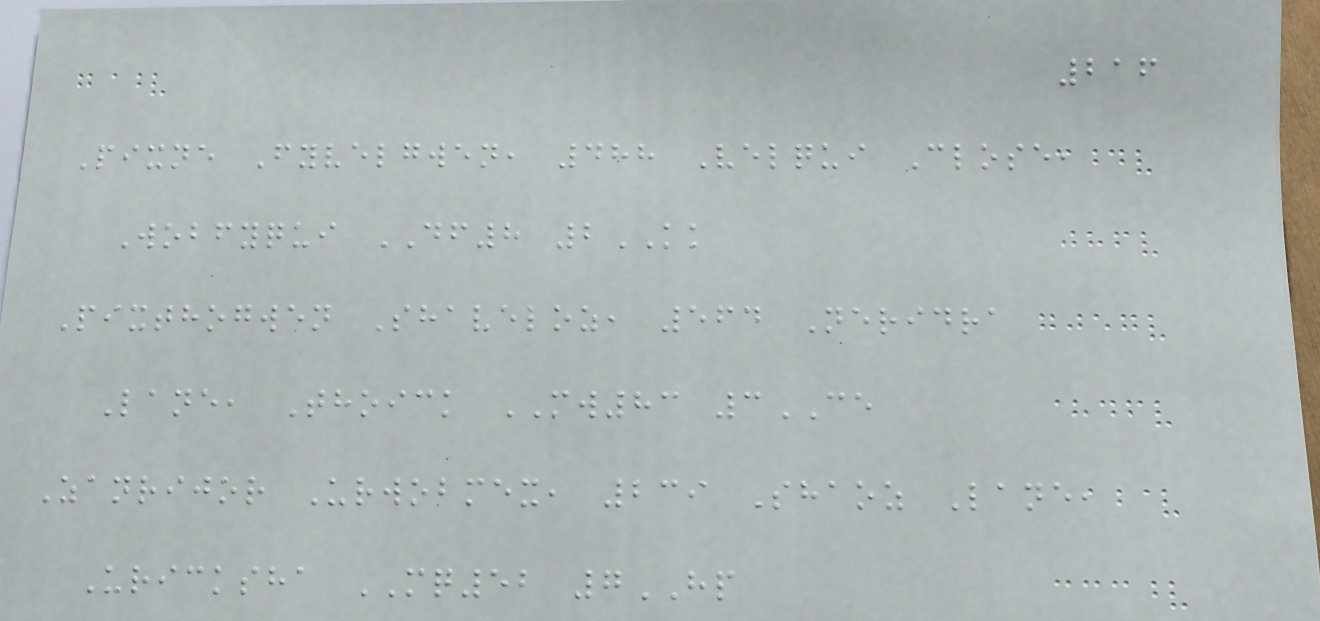216
Pixne Fyvelgwen, 488 Velqui Close,
Wobfyqui DF8 2KK
Pixthogwen Shaveloz, 564 Neridra
Lane, Thoick MW83 3CE
Zanrijor Urwobmex, 239 Shaoz Lane,
Uricksha MQ52 7HP
